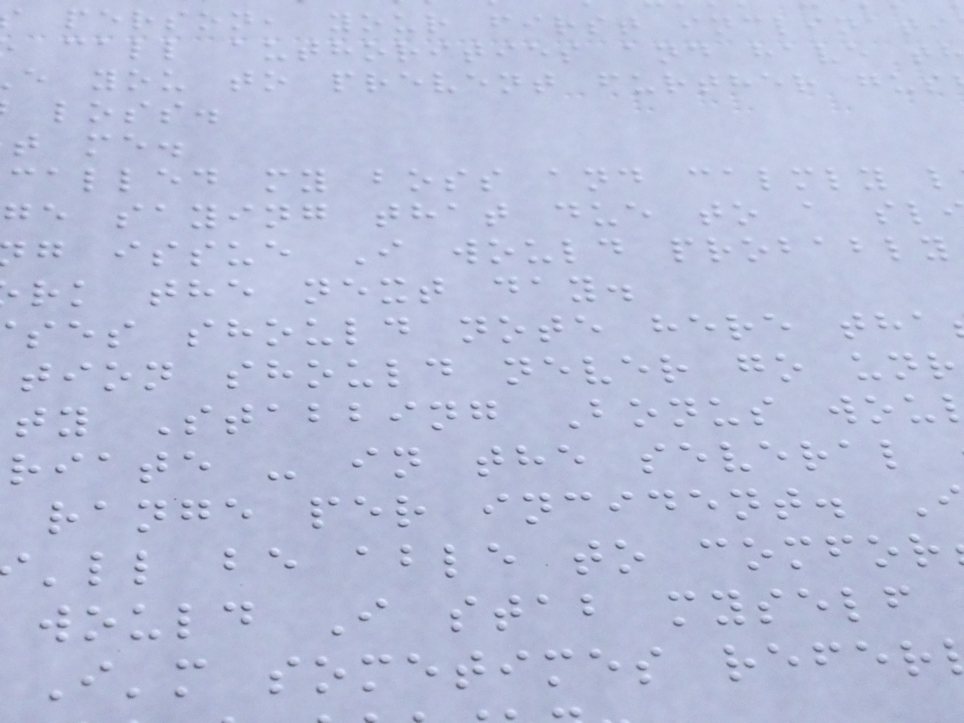person, your first inclinati
call authorities and have t
e you to prevent further gus
loss.
t me.
called my boss and calmly l
ge saying that due to a sl
g issue I would probably
rk the next day.
ses should note here tha
tion should never go unr
ty Stabbing Bonus wou
riate - in the several
range per incident.
'll be able to comfor
would I stab myself
I'm sometimes refer
